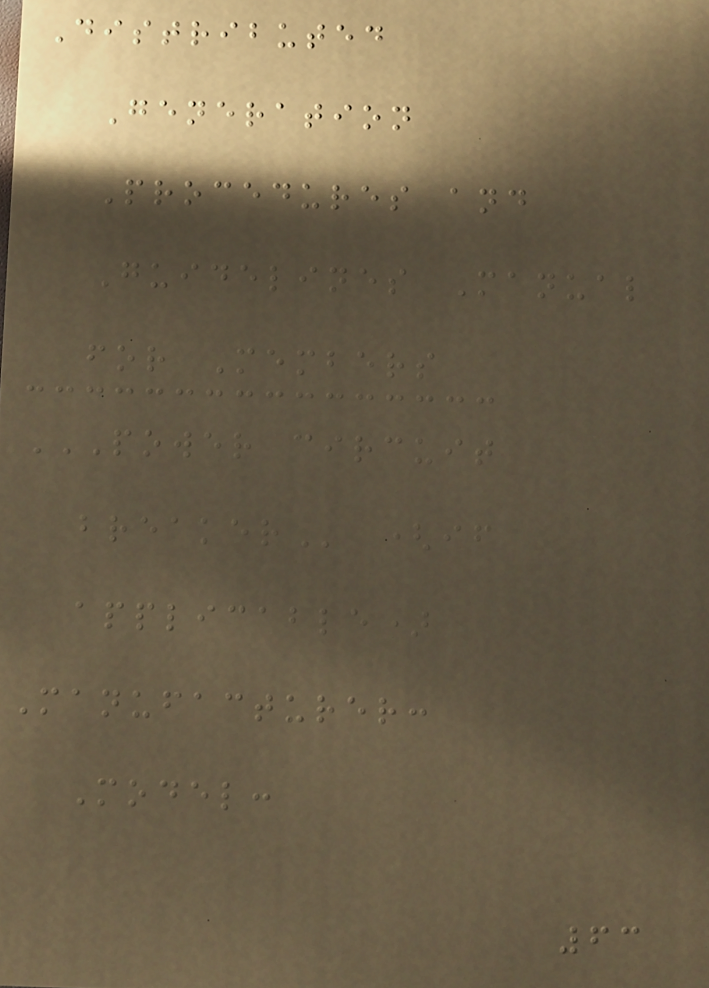Distributed
Generation
Procedures and
Guidelines Manual
for Members
POWER CIRCUIT
BREAKER (if
applicable)
Manufacturer:
Model:
63
